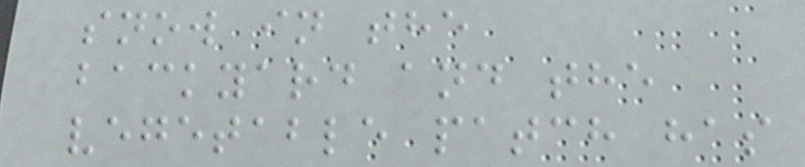snow in the
backyard and the
vegetable patch has
